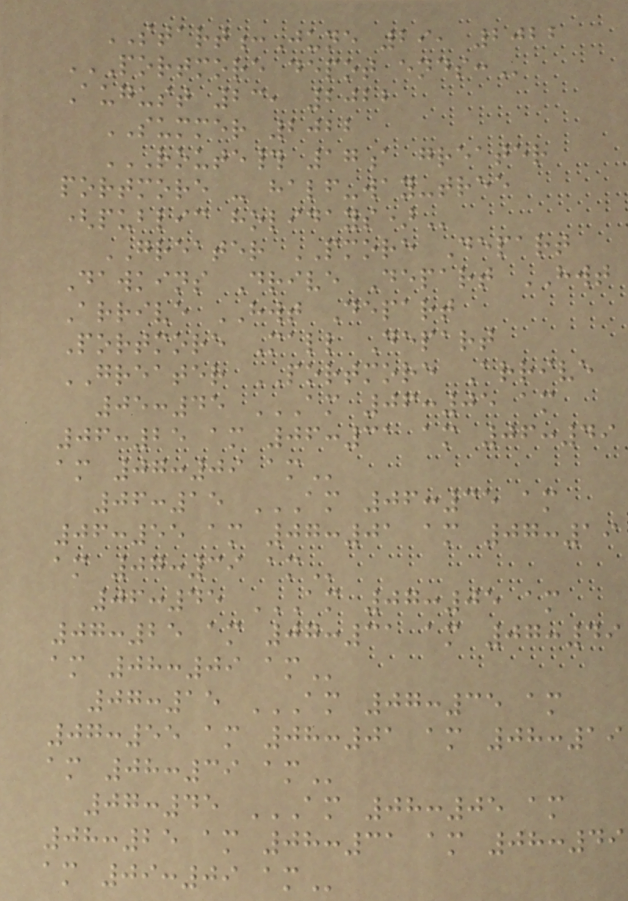START:June 29, 2022
PORTMORE DEPOT ENDS:
August 23, 2022
SUMMER 2022
ROUTE# 17A GREATER
PORTMORE - HALF-WAY-TREE
(PUBLIC HOLIDAYS)
GREATER PMORE Depart
Dawkins Drive Depart HWT
Arrive HWT Depart
Portmore Mall Depart
GREATER PORTMORE Arrive
05:45 AM 06:05 AM
06:25 AM 06:31 AM 06:49
AM 07:09 AM
06:15 AM 06:35 AM
06:55 AM 07:01 AM 07:19
AM 07:39 AM
06:45 AM 07:05 AM
07:25 AM 07:31 AM 07:49
AM 08:09 AM
07:15 AM 07:35 AM
07:55 AM 08:01 AM 08:19
AM 08:39 AM
07:45 AM 08:05 AM
08:25 AM 08:31 AM 08:49
AM 09:09 AM
